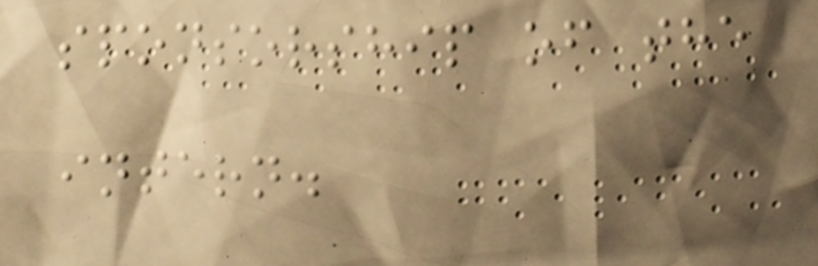sponsorship of the
intern.
